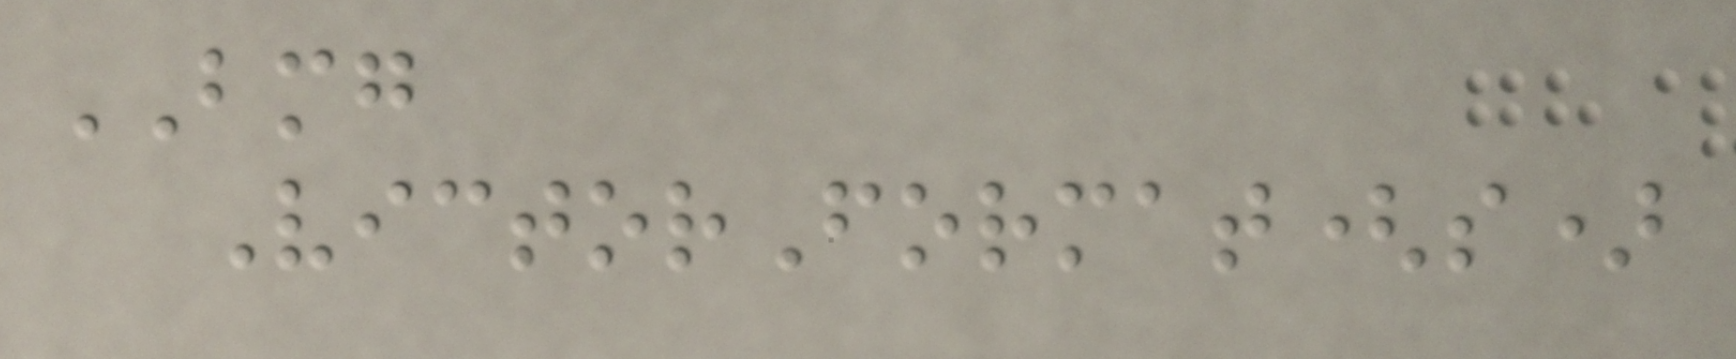BMG
VictorFormat(s)
